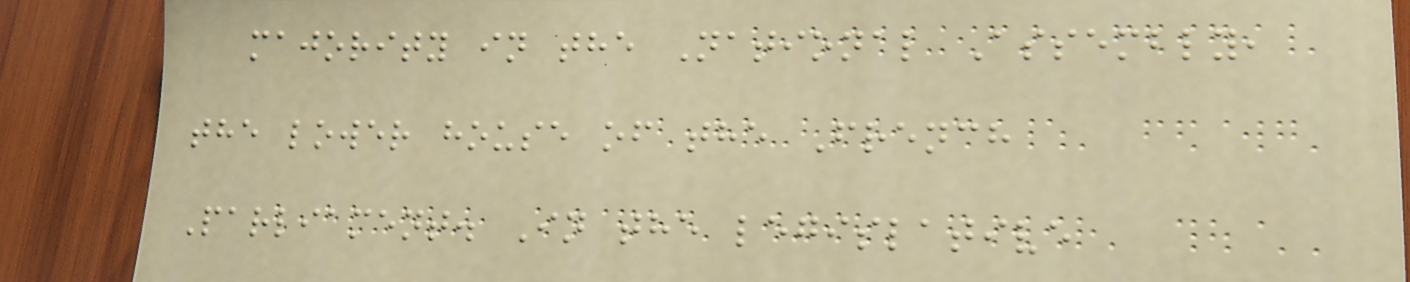majority in the National Assembly,
the lower house of the French
Parliament. In the legislative
